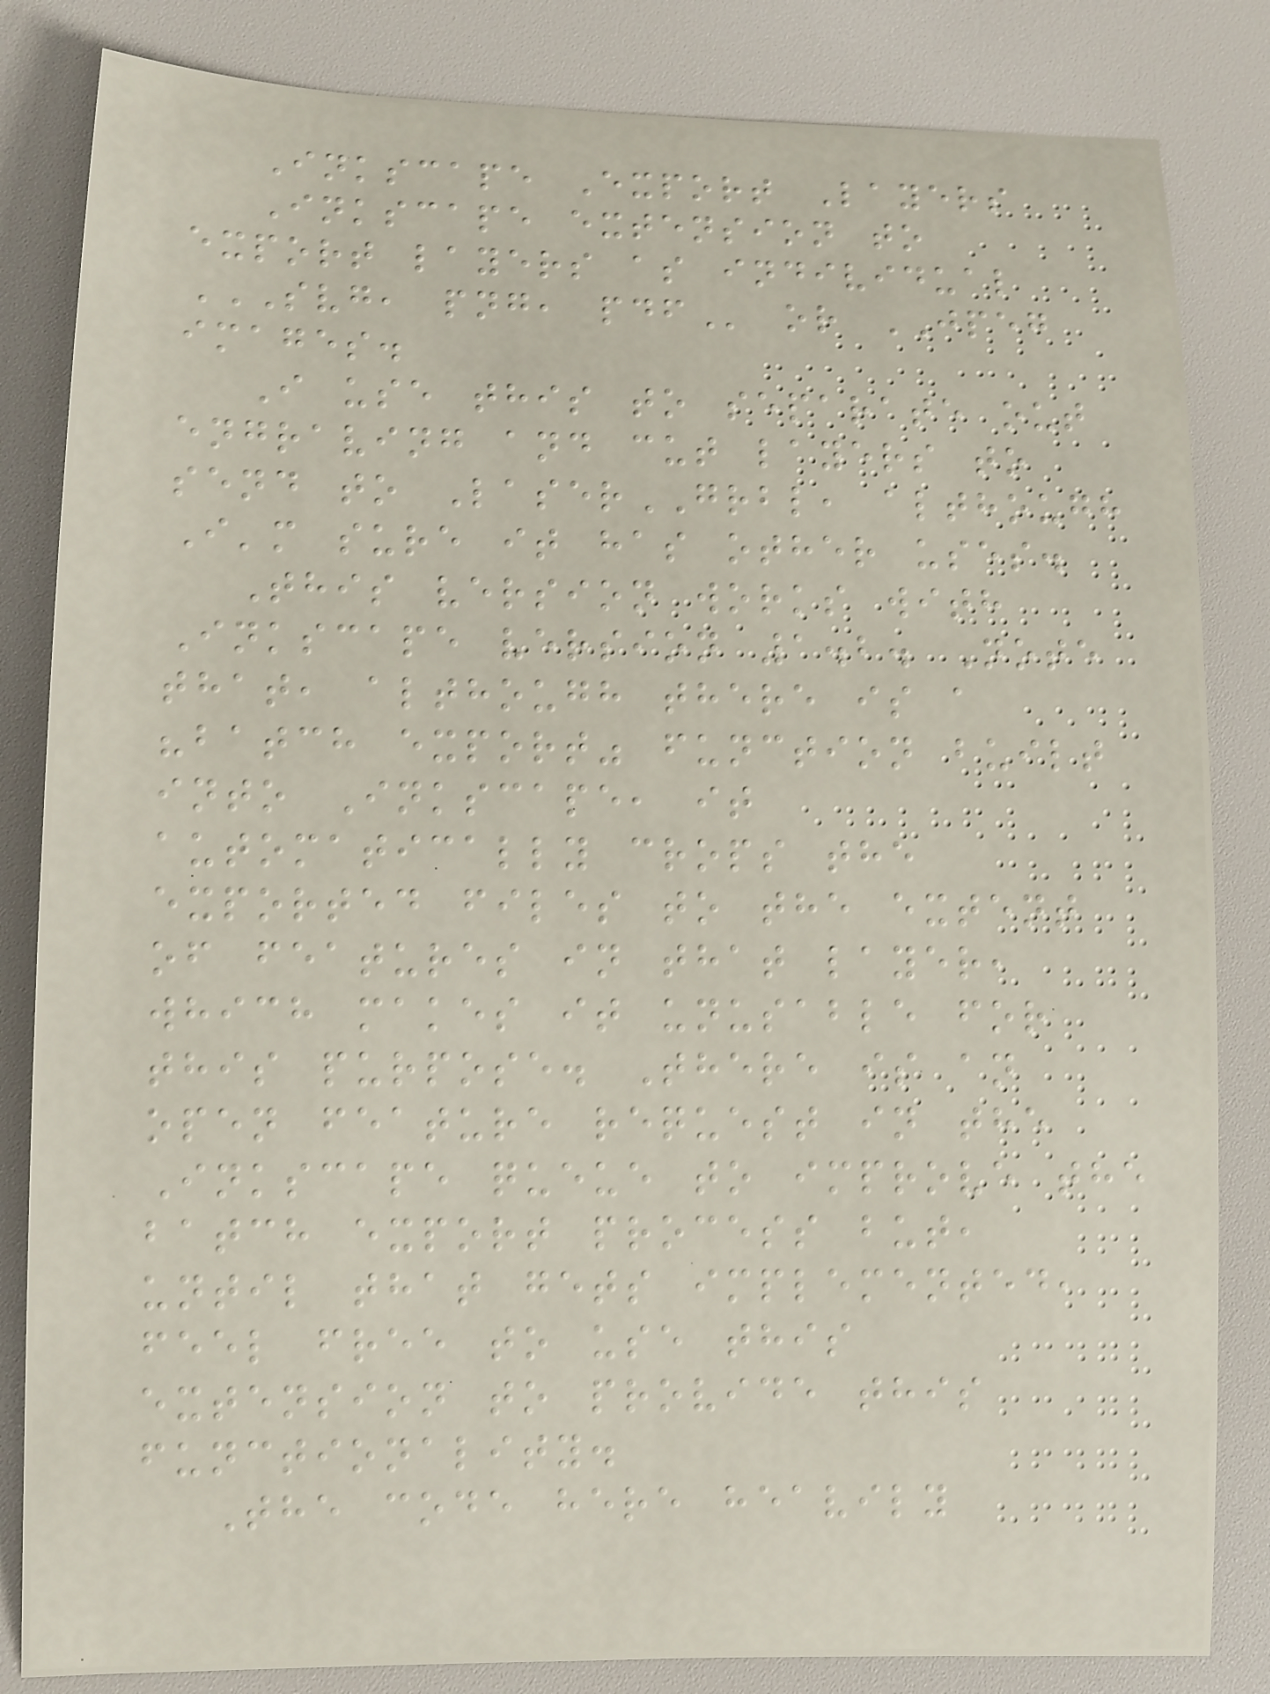Inkscape Export Layers
Inkscape extension to
export layers as individual
SVG, PNG, PDF or JPEG
images.
I use this to separate out
engraving and cut layers to
send to LaserGRBL, although
I'm sure it has other uses.
This version works with
Inkscape version 1.2. Note
that, although there is a
"batch export" function built
into Inkscape, it
automatically crops the
exported files to the extent
of features in that layer,
which makes it unusable for
this purpose. There is an
open feature request in the
Inkscape queue to improve the
batch export process but,
until that gets implemented,
feel free to use this
extension to provide this
functionality.
The code here heavily
